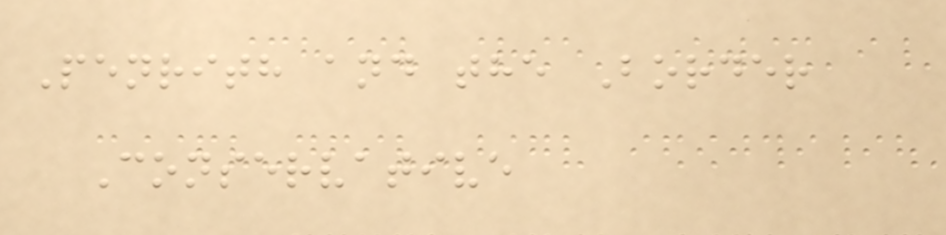Penrith and the Border
Conservative
